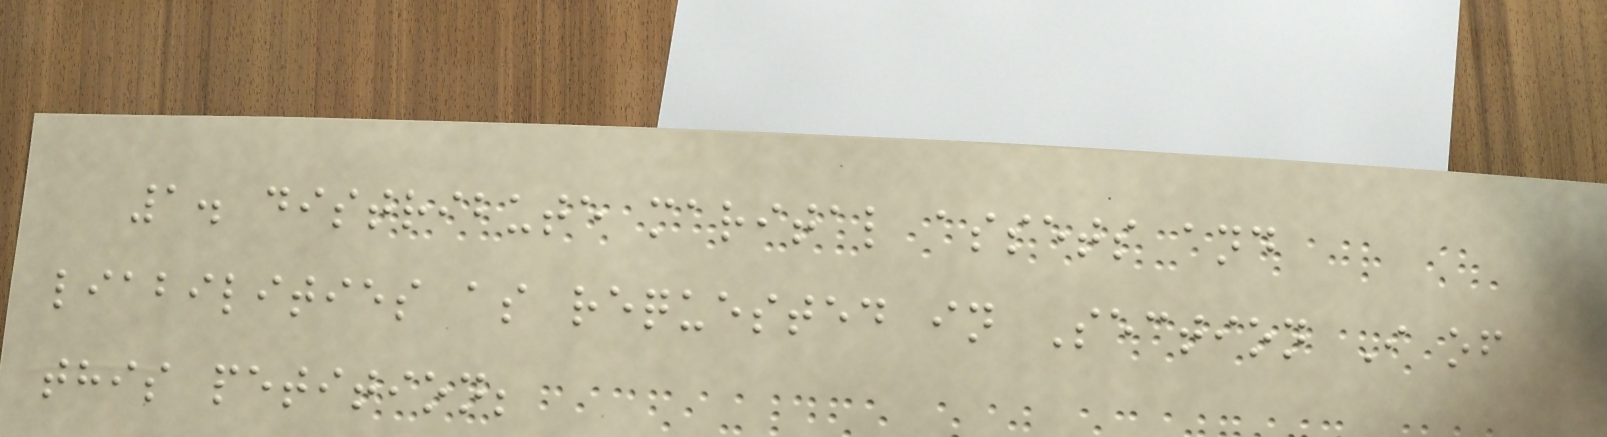1. distribute marital assets and
liabilities as requested in Section I of
this petition;
